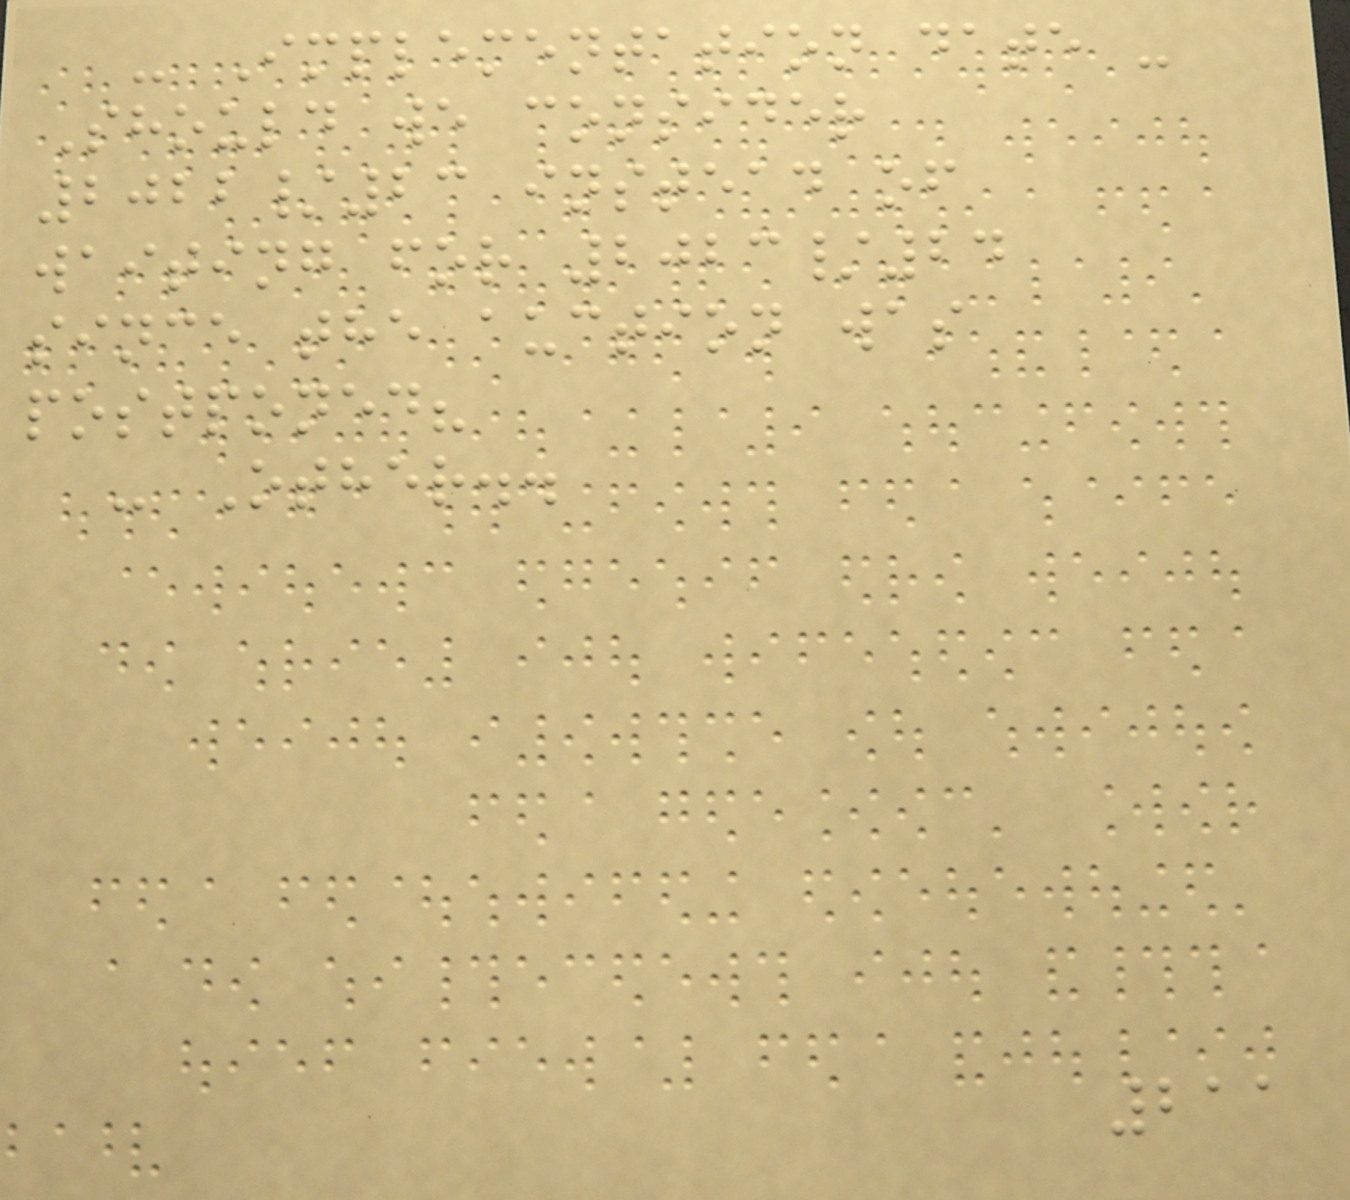- Implementation date -
Should we consider
2022/23 instead of
waiting for 2023/24
since the auction was
postponed?
- Other..
211
